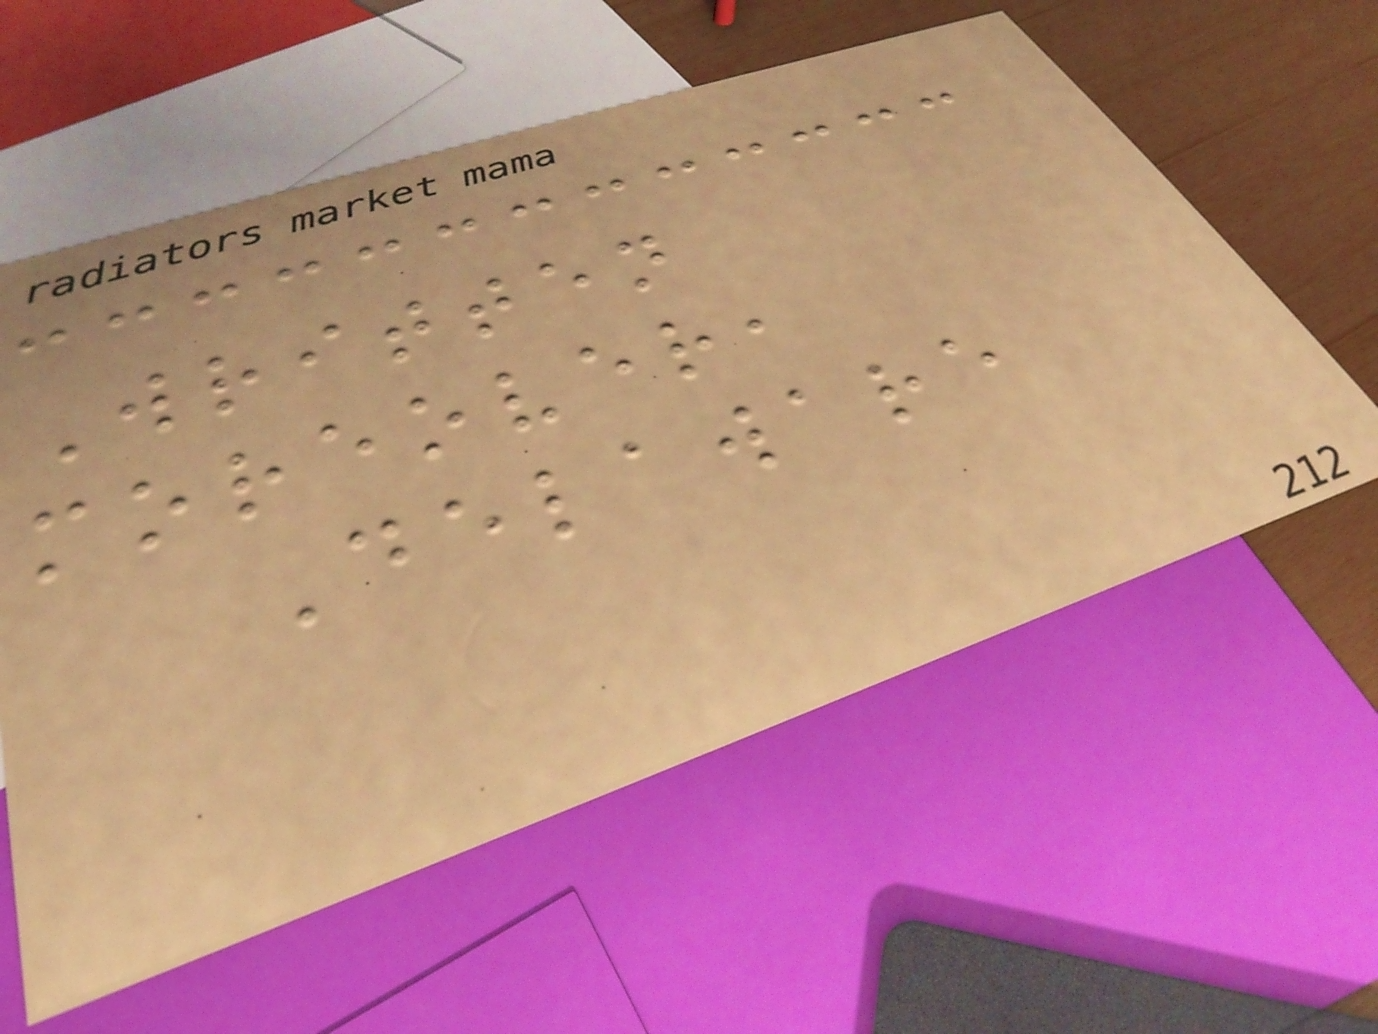Written
moreover,
Delaware
